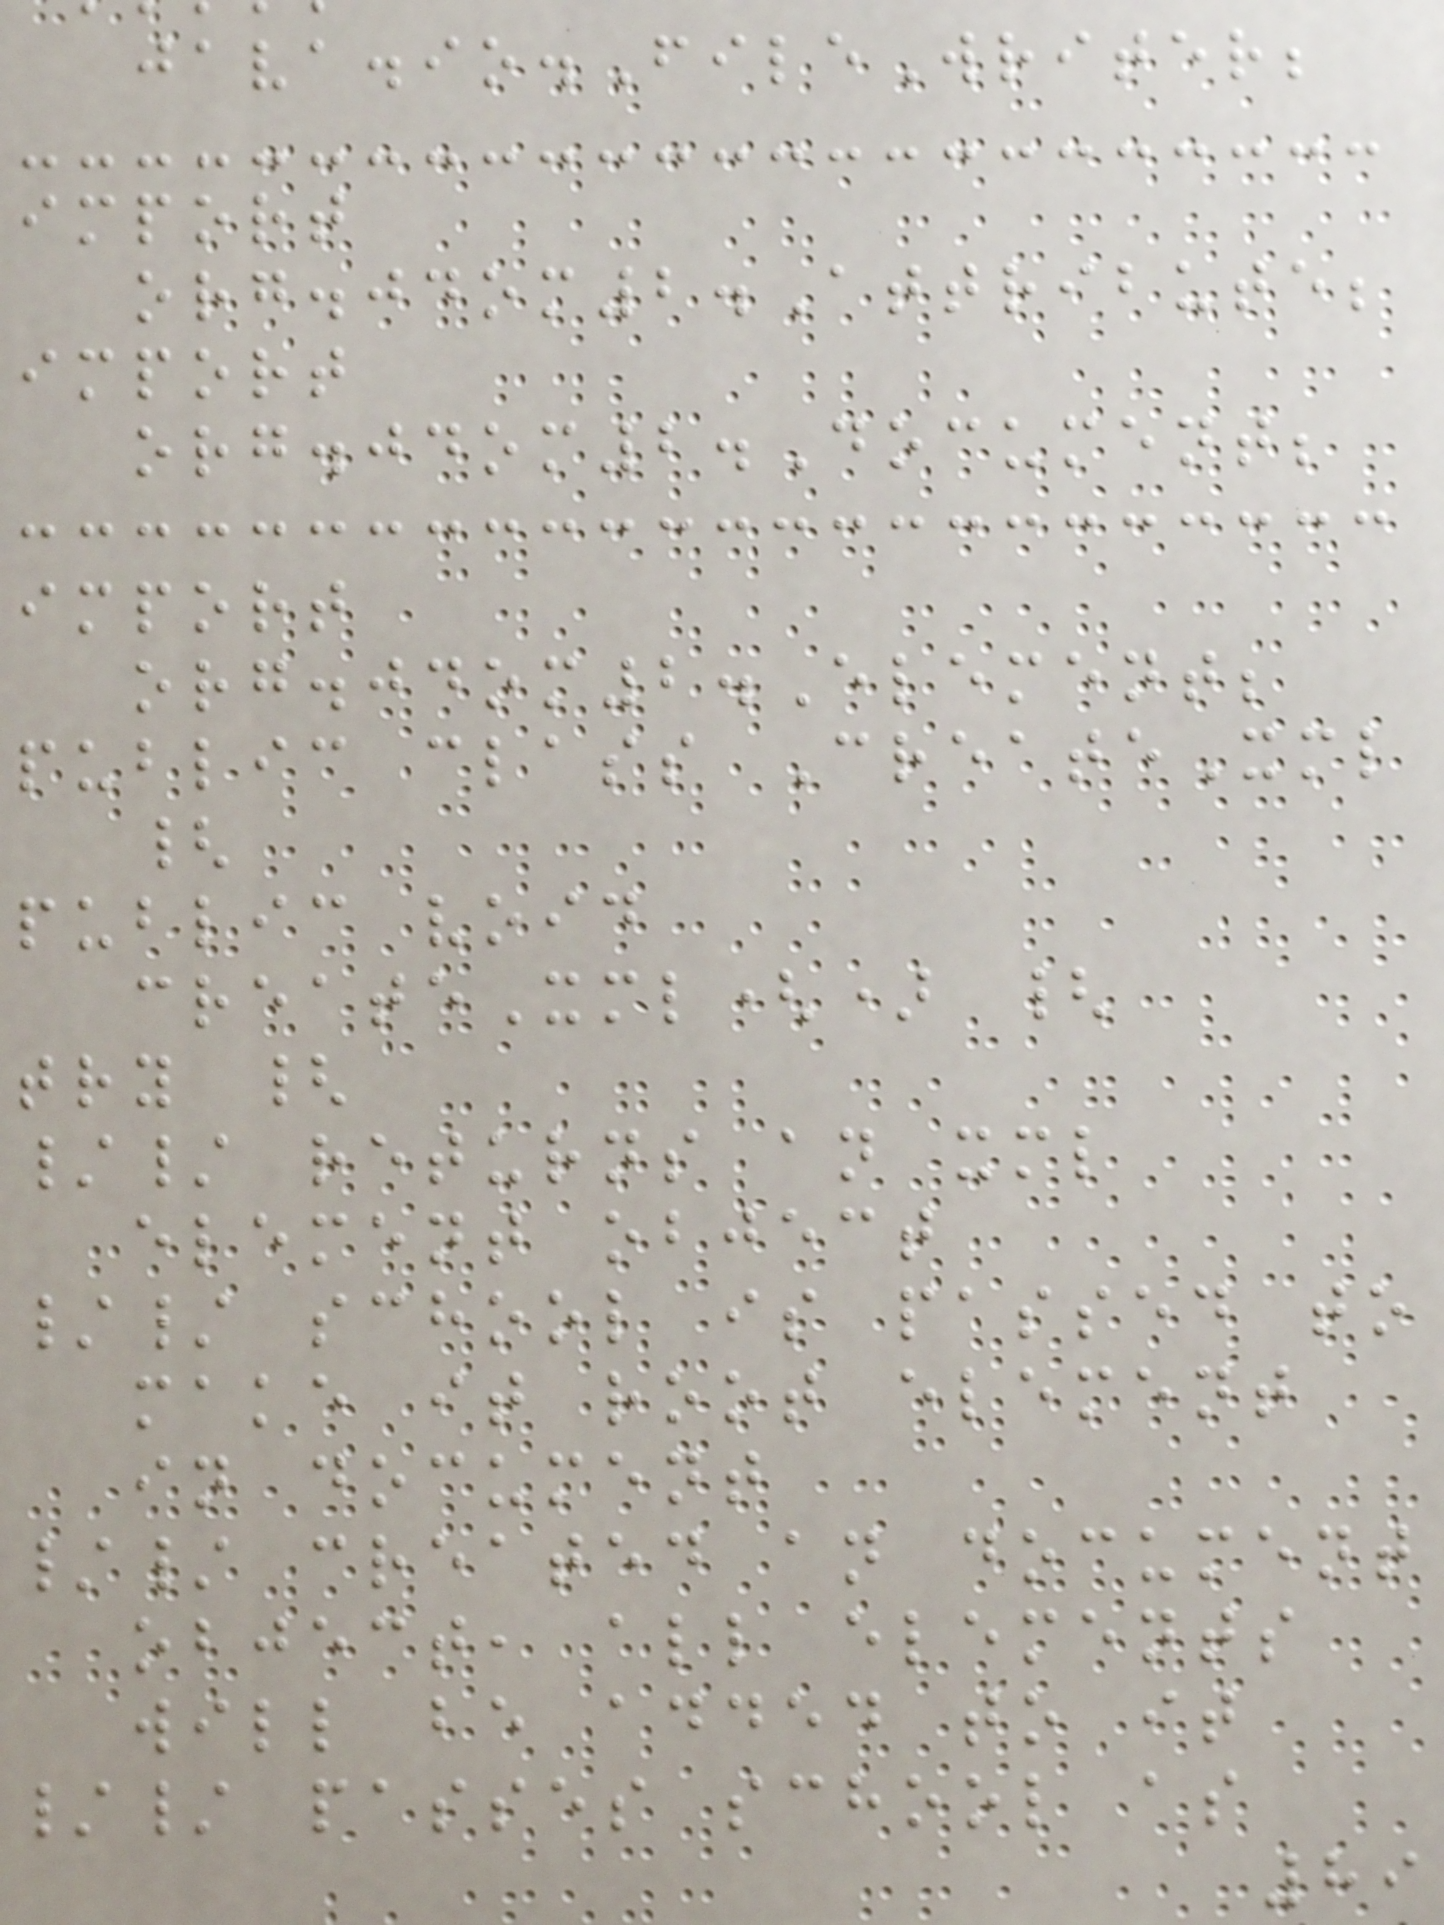java.io.FileWriter;
import
org.jdom2.Attribute;
import
org.jdom2.Document;
import
org.jdom2.Element;
public class CreateXml
{
public void
createXml() {
try {
// returns an xml
element object
// school is passed to
make it root element
in document
// created an document
object, all elements
will be added to it
// passes school as
89
